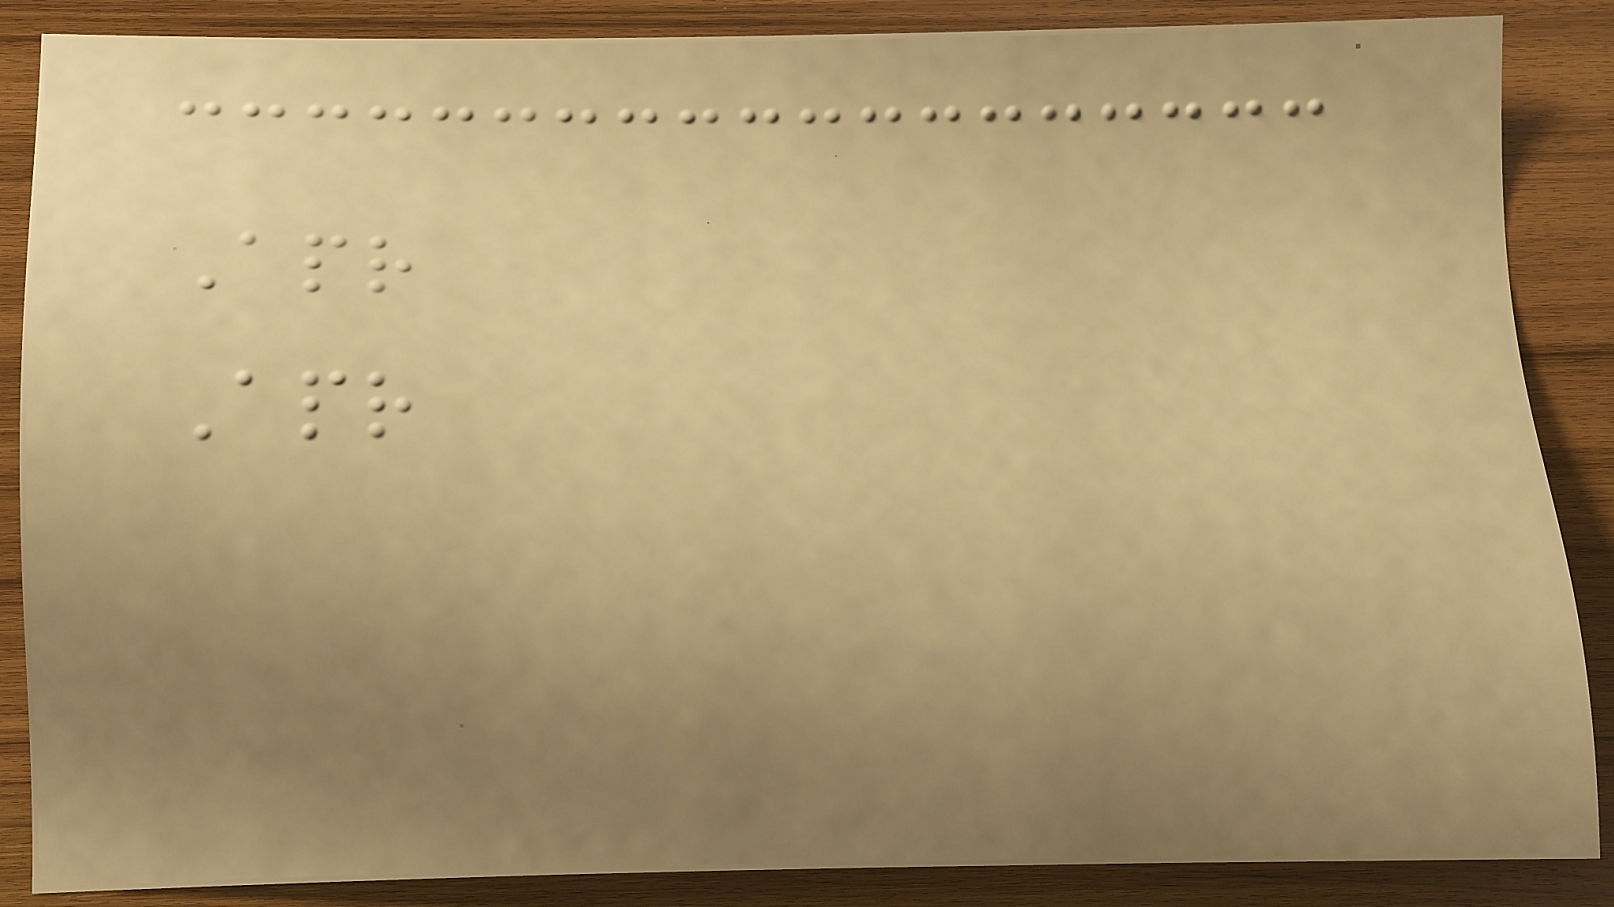Apr
Apr
